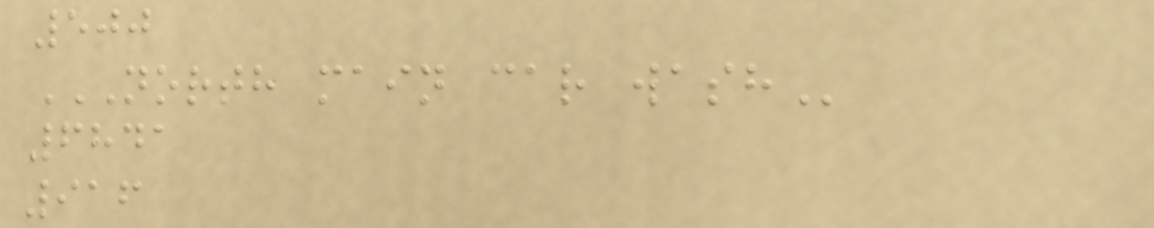500
NORTH MAIN CAR WASH
6841
916
